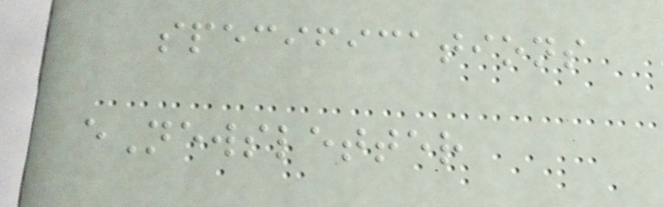specifications
eNewsletter
